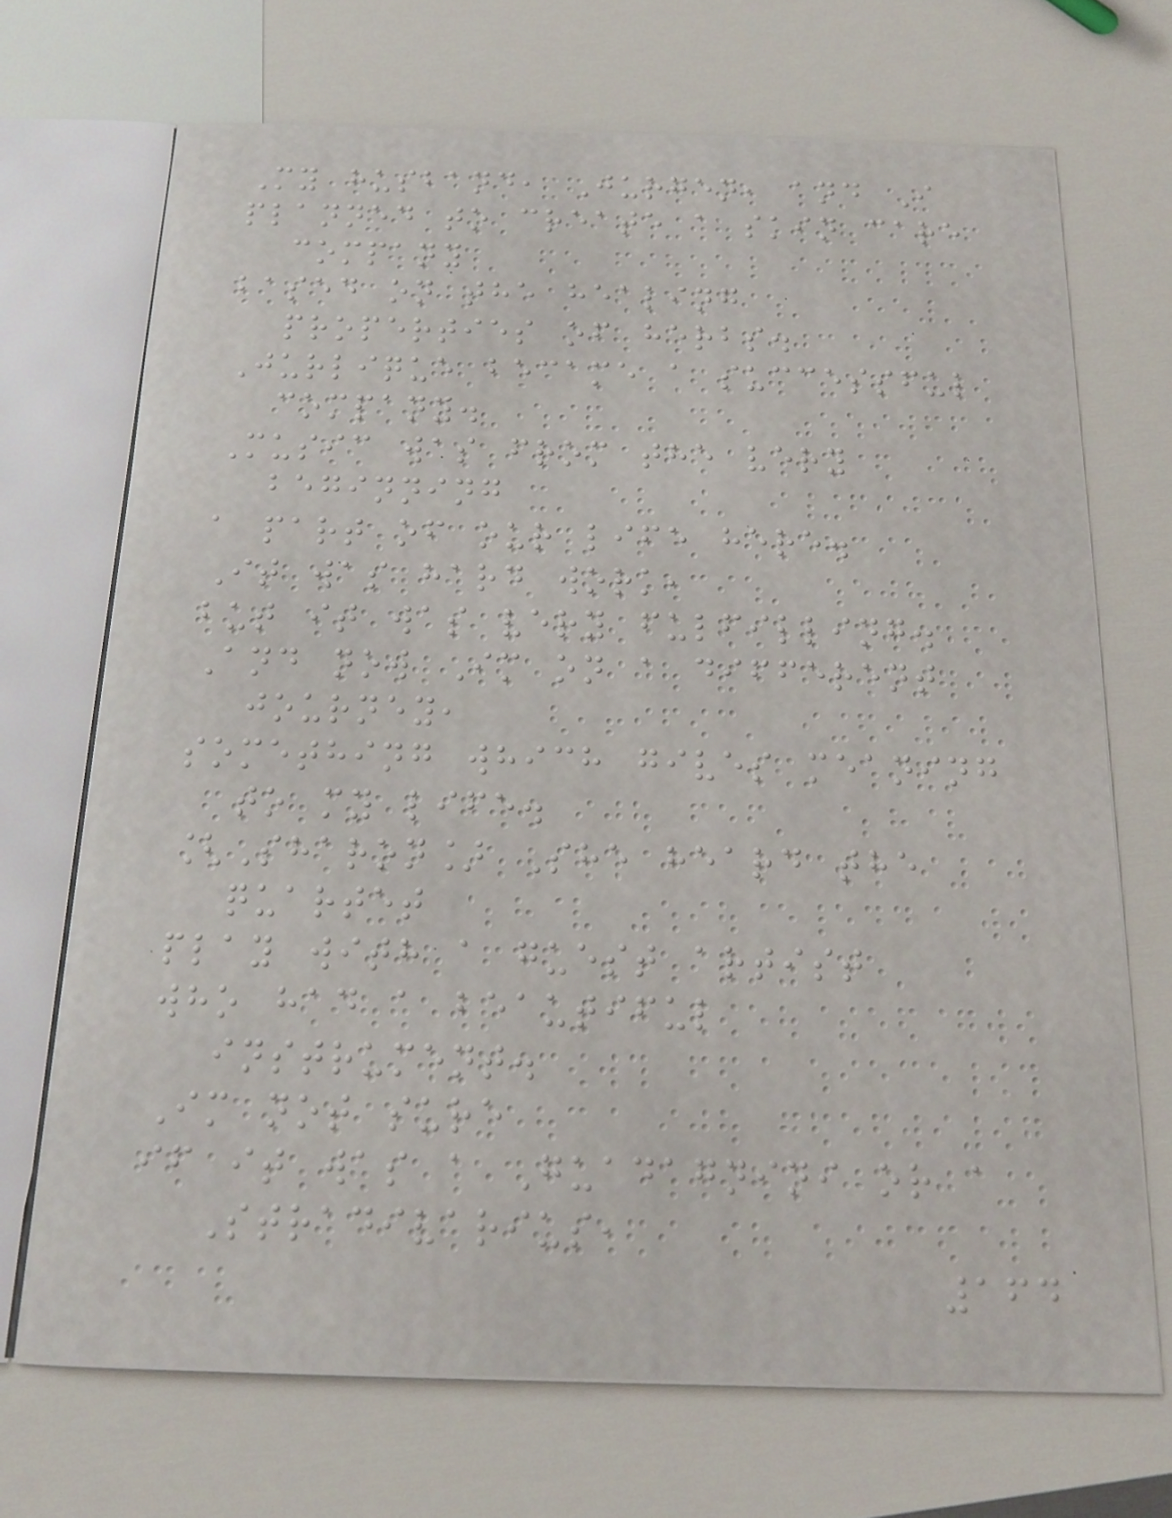My husband, Jurgen, and I
planned to create a skin care
company
based on the healing
properties of herbs.
Jurlique became a successful
company.
Music was from the very
beginning
a part of our life here.
It was hard work,
but it was very fulfilling.
And now Im on a different
journey,
something which gives meaning
to my life.
[Sharon] She heard the
quartet
play with a guest artist
who had a beautiful
instrument.
Im not sure
if it was a Guadagnini or a
Stradivarius,
164
